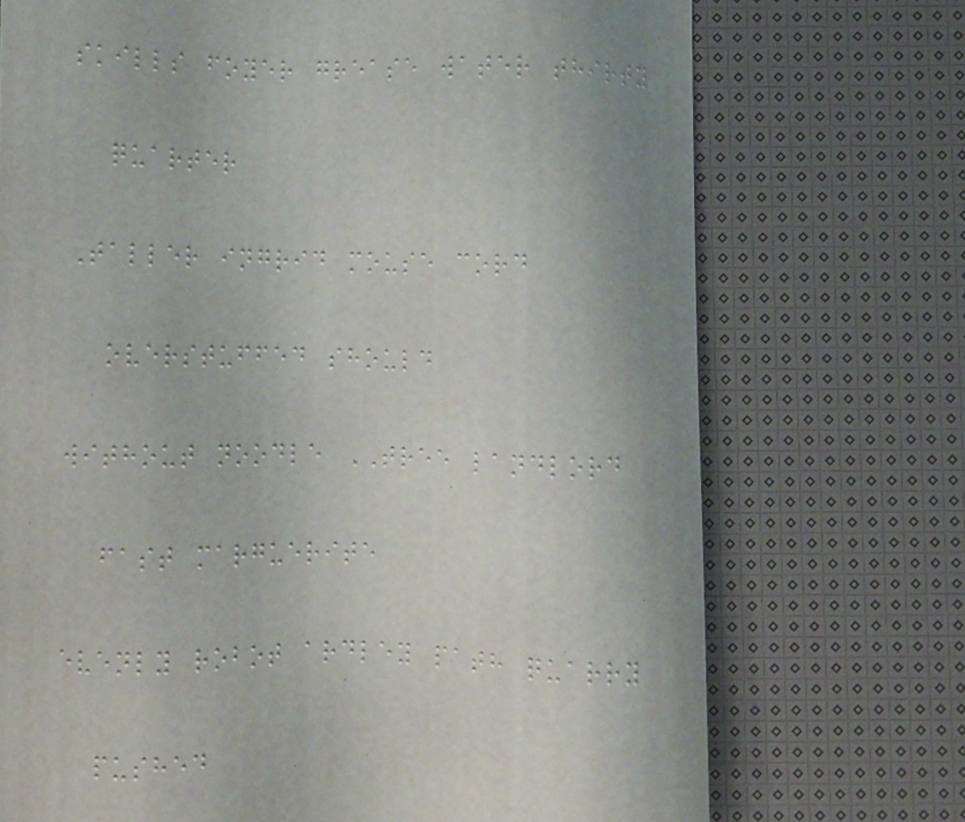skills foyer grease water thirty
quarter
Taller ingrid mouse cord
overstuffed should
without noodle TREE landlord
fast marguerite
evenly robot ardley path quarry
pushed
